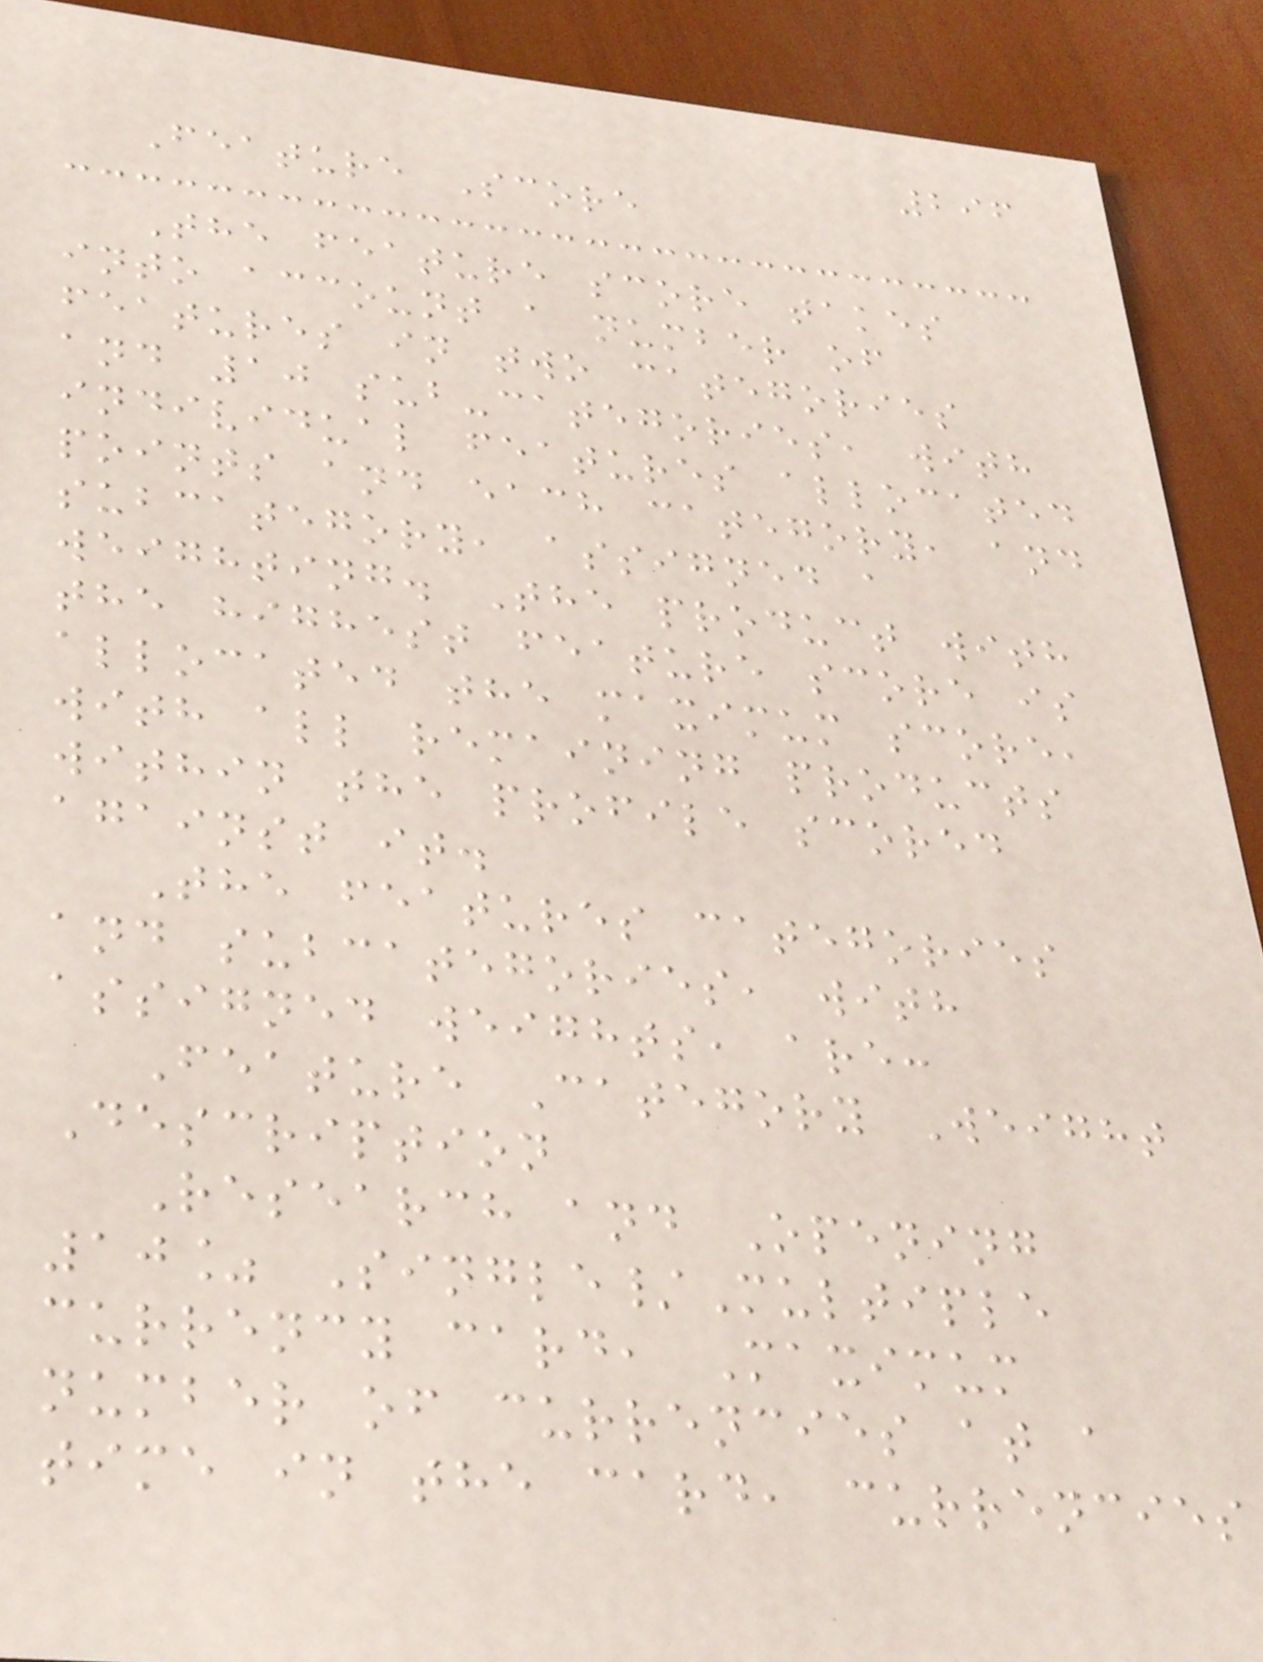296
Feature Score
The feature score takes
into account a number of
features in two categories
and 10 sub-categories, with
individual features allocated
points and each category, and
subcategory, assigned a
weighting. The product with
the highest feature score is
allocated the maximum score,
with all remaining products
within the profile scored
against it.
The features categories
and subcategories, with
assigned weights, are:
Feature Category Weight
Description
Research and Opening
10% Single/Multiple
currency card, Maximum
number of currencies at a
time in the card, currencies
